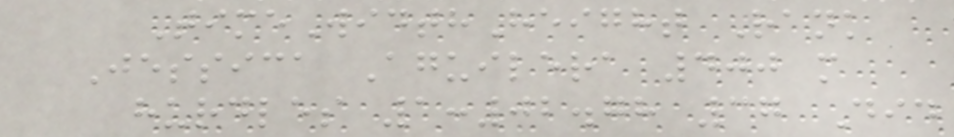TimeWidthHeight Rank
Jessica Aguilera 400 m
hurdles 1:02.78 37 Did
